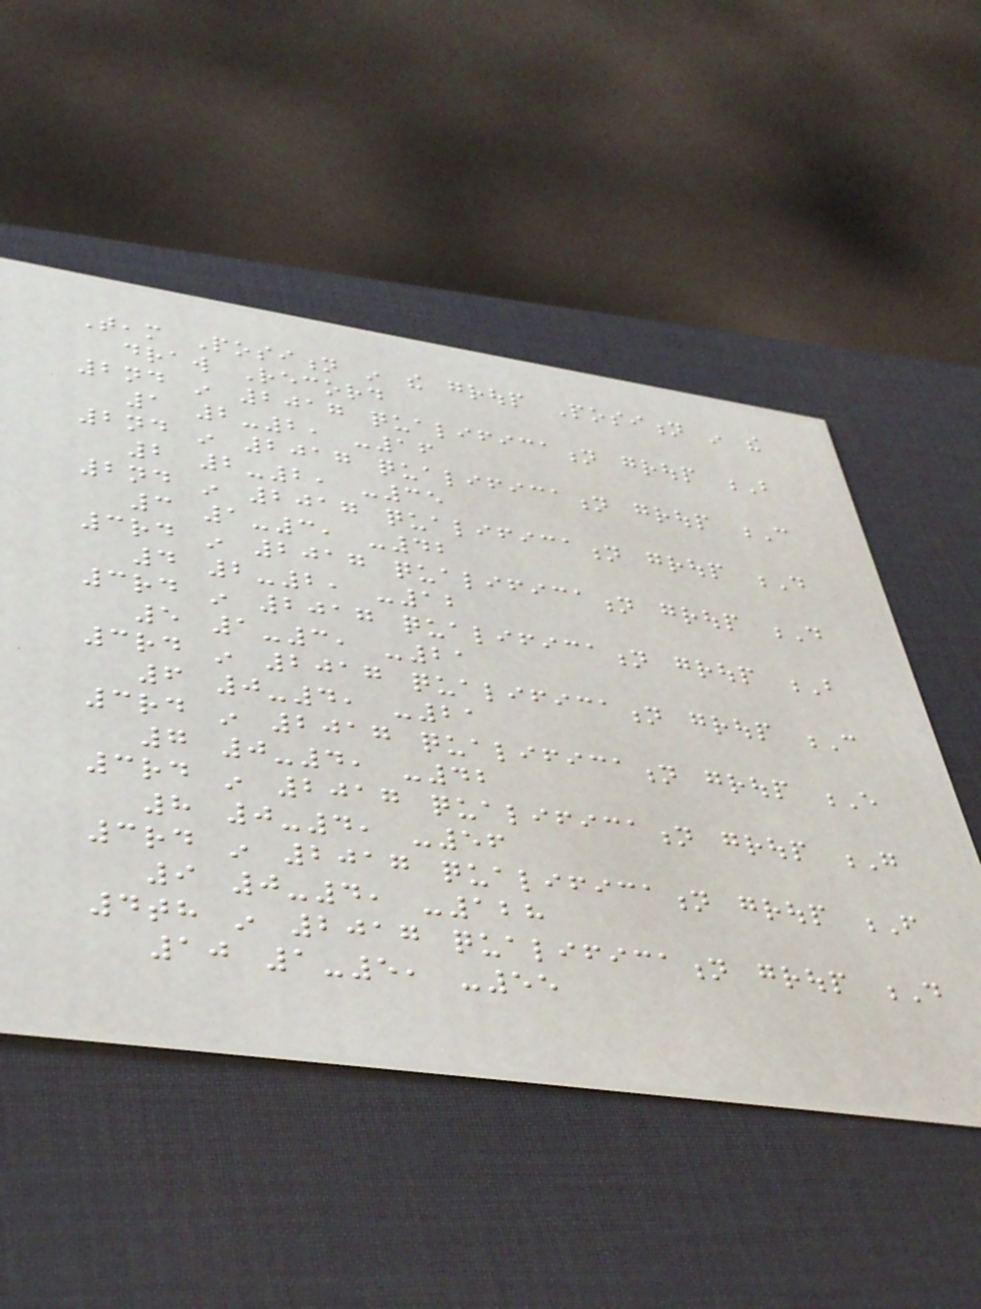Team Position in the group Position in the
draw Record
2nd in 2017 qualification group B
1 2-2, -16
2nd in 2017 qualification group C
2 2-2, -35
2nd in 2017 qualification group D
3 1-3, -42
3rd in 2017 qualification group D
4 2-2, -12
3rd in 2017 qualification group B
5 1-3, -21
3rd in 2017 qualification group C
6 0-4, -21
3rd in 2017 qualification group E
7 0-4, -42
3rd in 2017 qualification group G
8 0-4, -56
3rd in 2017 qualification group F
9 0-4, -128
4th in 2017 qualification group D
10 1-5, -55
